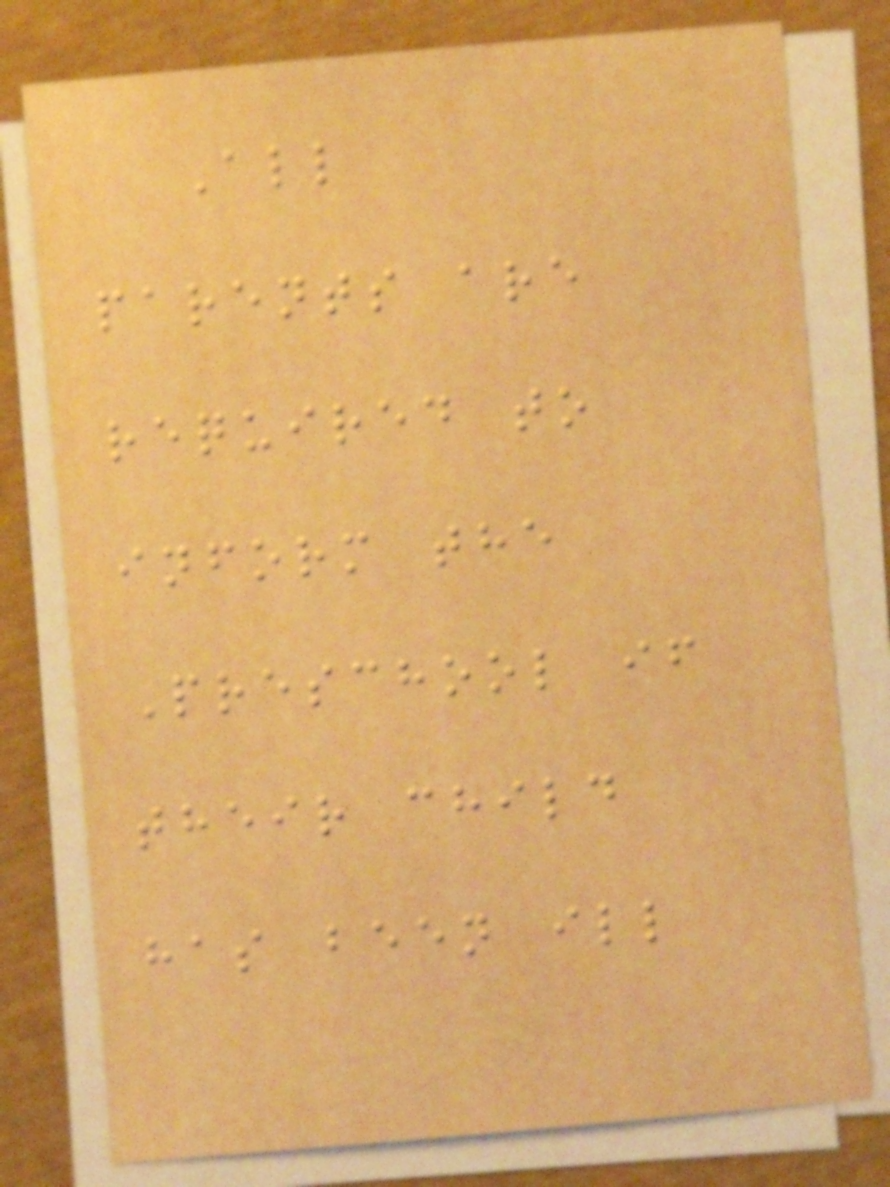All
parents are
required to
inform the
Preschool if
their child
has been ill
